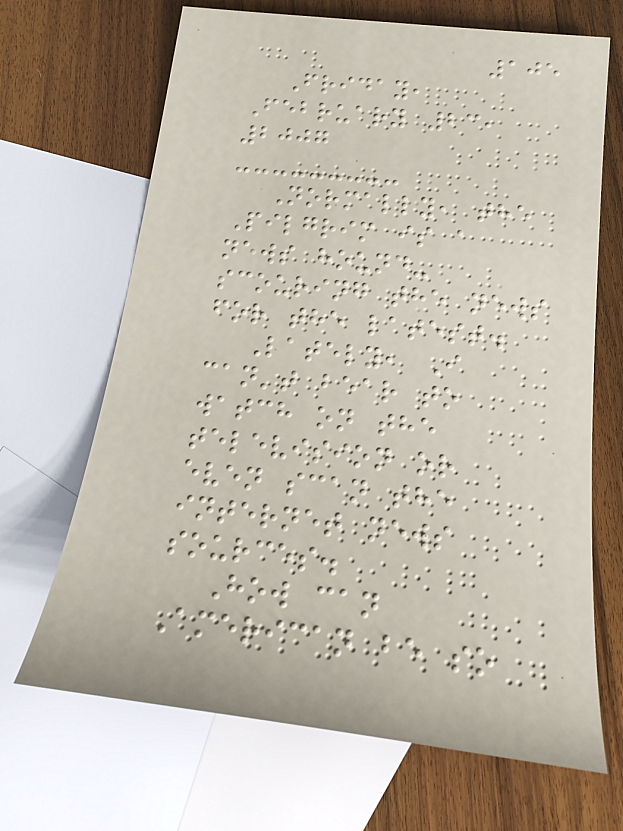105
Friday,
February 23,
2007
Normally, the
Pilgrim is a
news hound-
scouring the news
for the latest.
Lately, I
can't bear to
watch on the
television or
even scan the
internet news
sources.
How can
American be so
